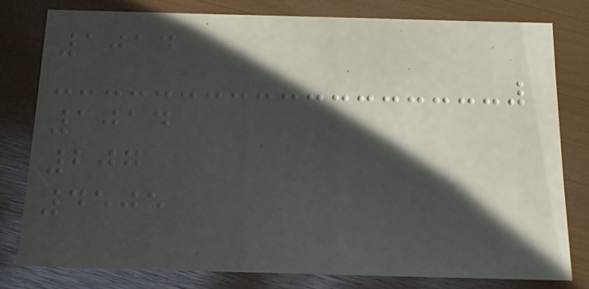1014
1014
207
4505
